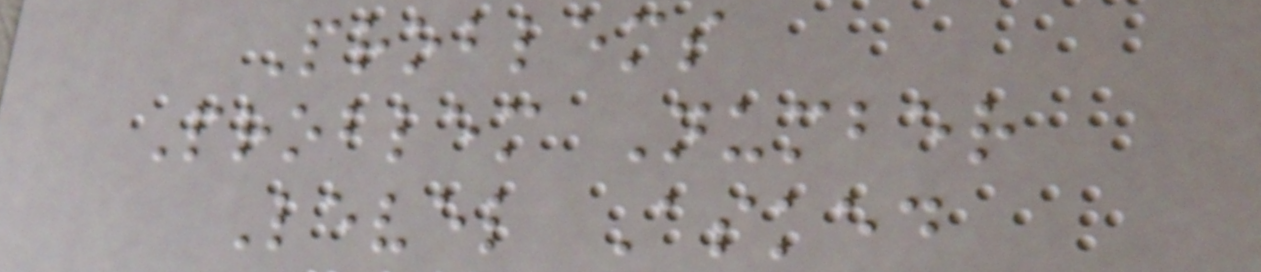Problems
Problem Number
Level Asked
